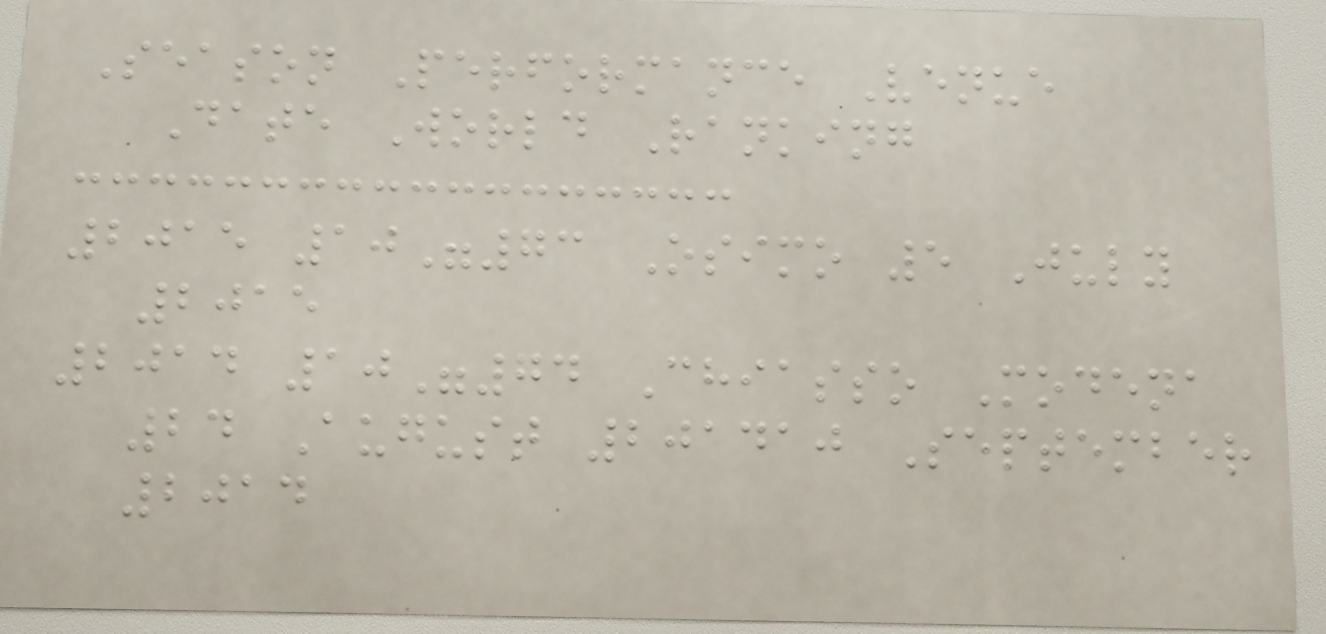Season Performance Venue
Date World Ranking
2015 10"73 Osimo 5 July
2015
2014 10"74 Chiasso Modena
24 August 201410 September
2014
